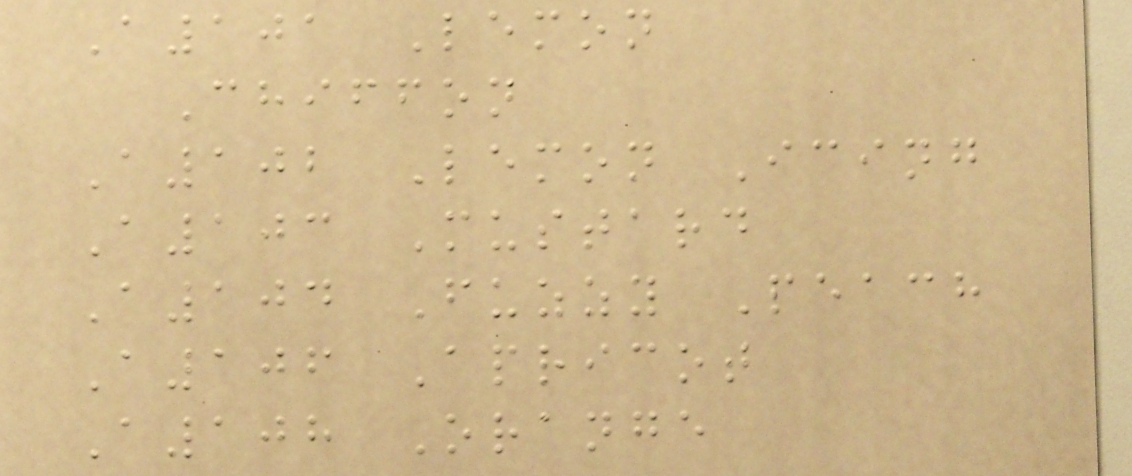A101 Lemon
Chiffon
A102 Lemon Icing
A103 Mustard
A104 Fuzzy Peach
A106 Apricot
A108 Orange
